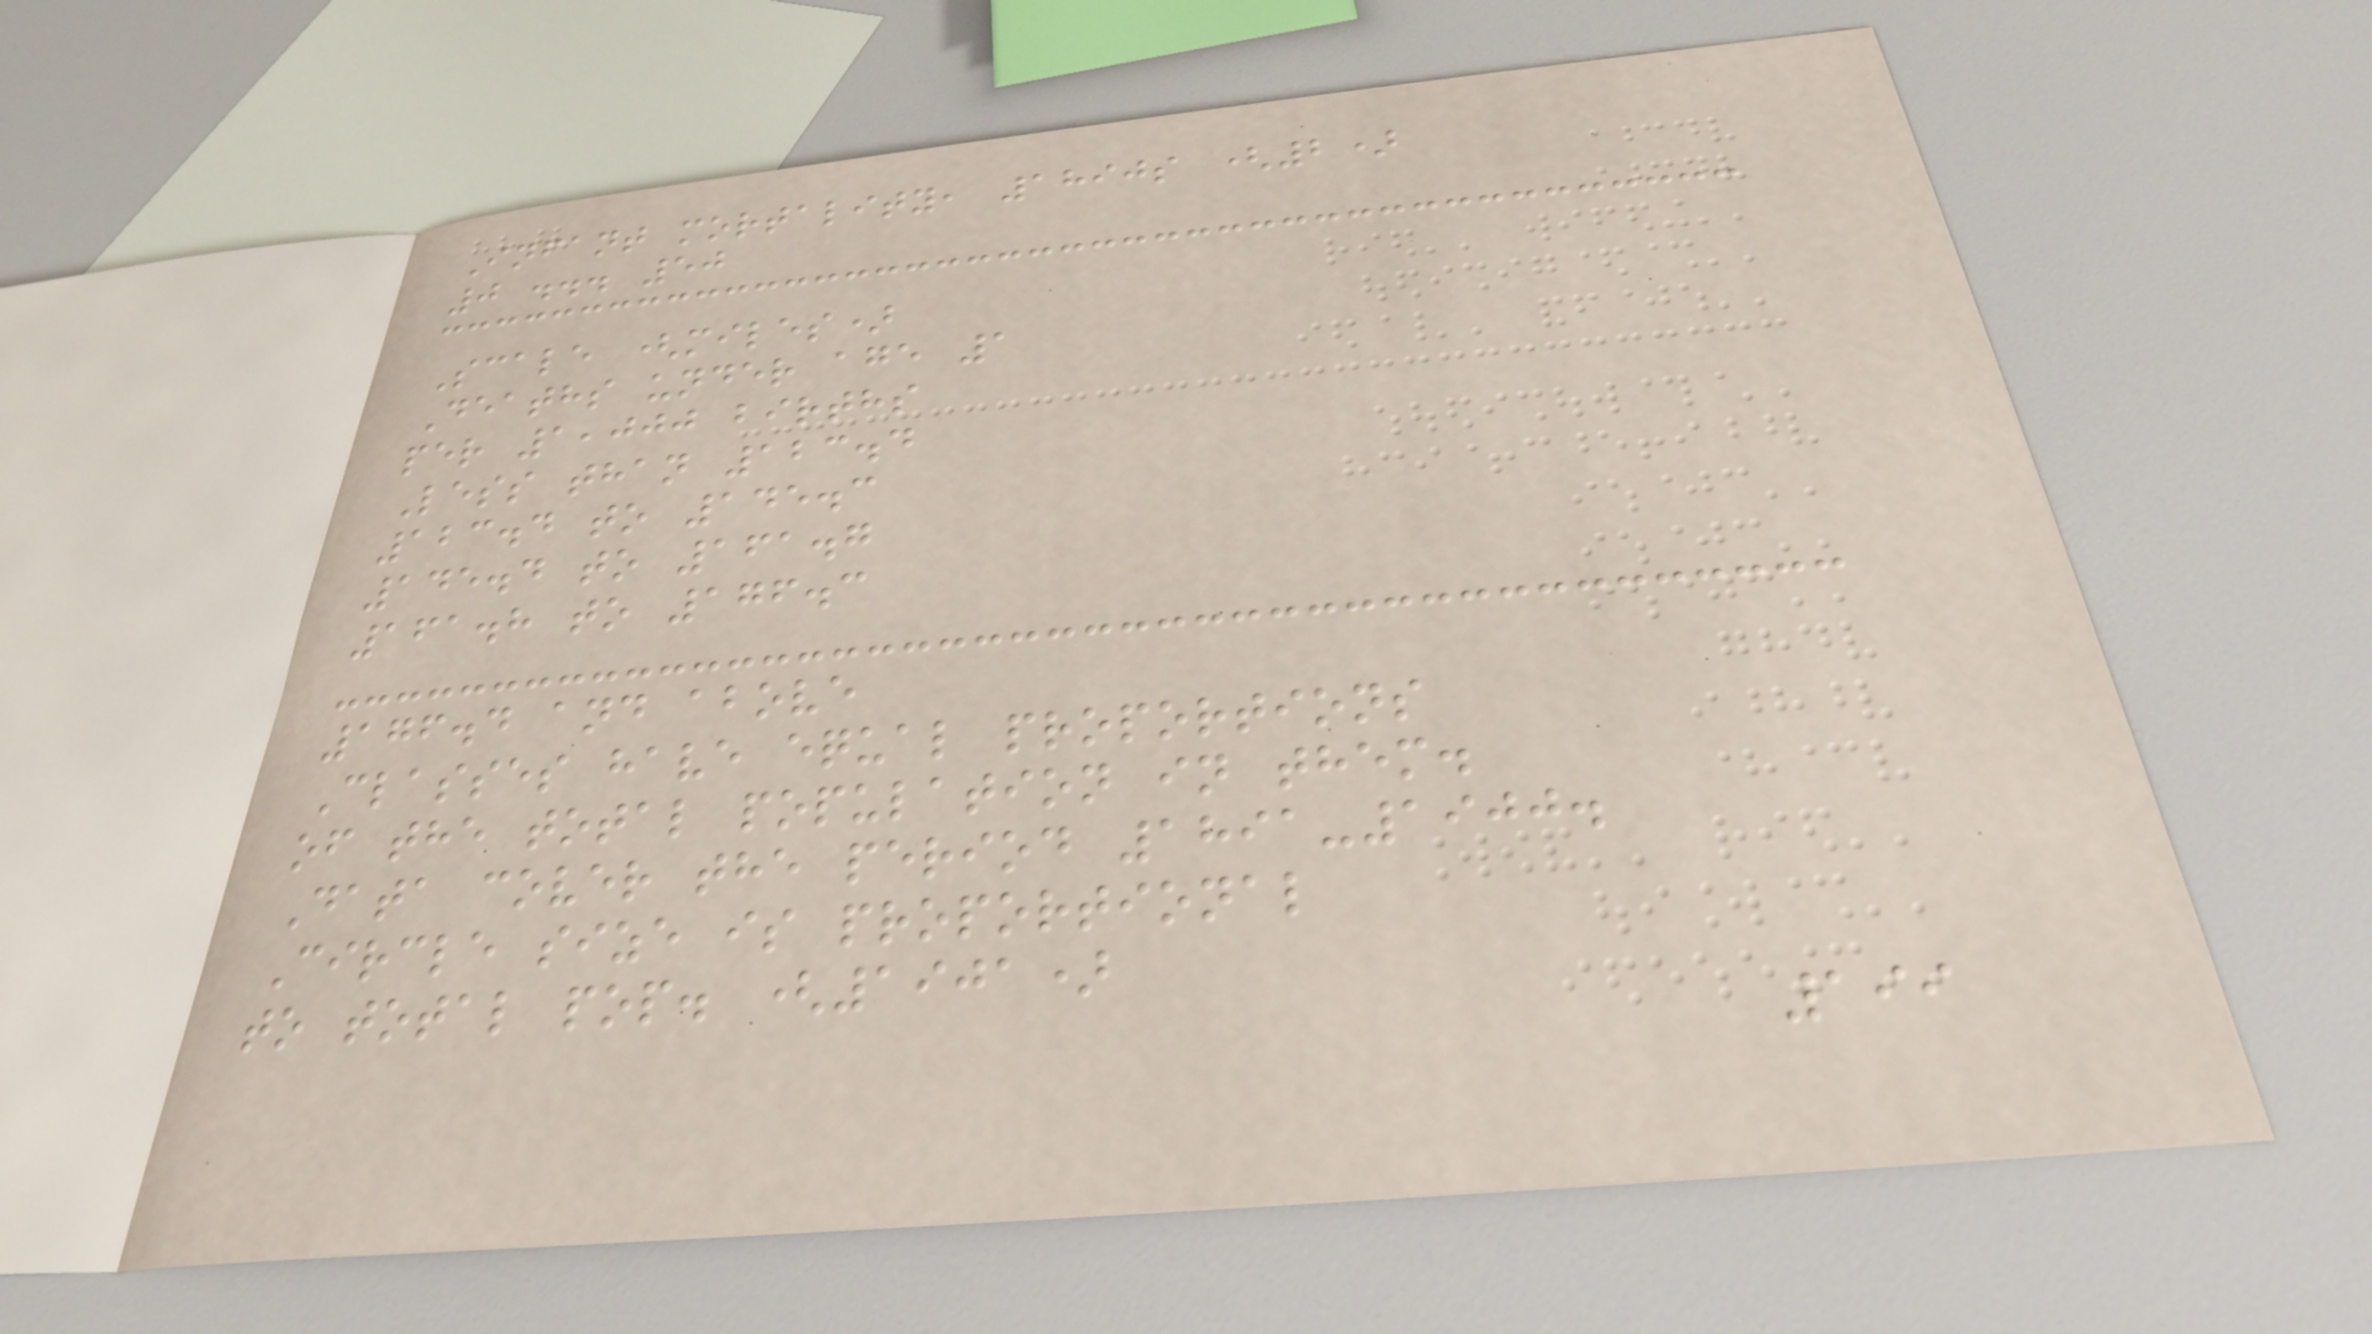Infant mortality, 1890s (2)
0 ... 50
Scale (miles)
Deaths under age 1
per 1,000 births
Less than 123.4
123.4 to 145.3
145.4 to 161.7
161.8 to 176.3
176.4 and above
Classes have equal proportions
of the total population in them.
Data cover the period 1891-1900.
Circle size is proportional
to total pop. (1901)
199
